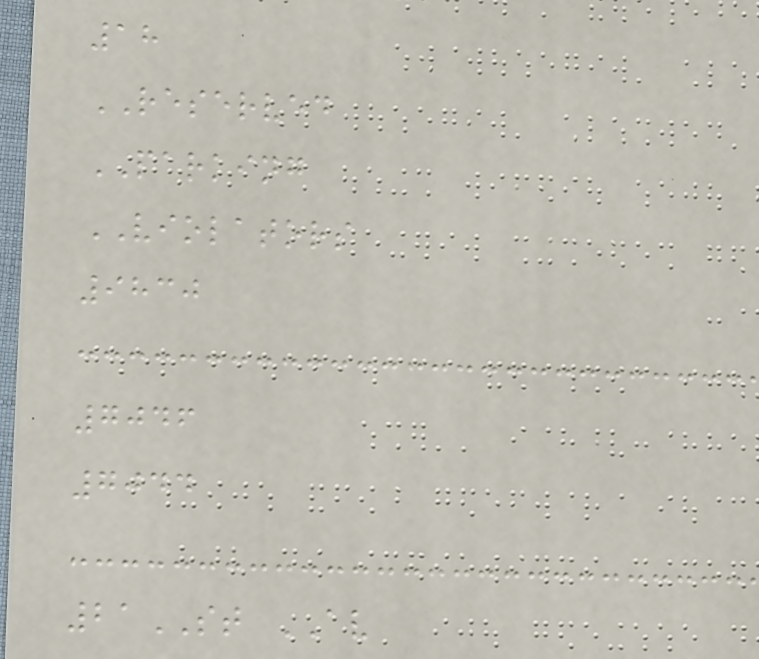18
RESERVED
PARKING
VIOLATORS
9830
7046
7044
21ST AV
